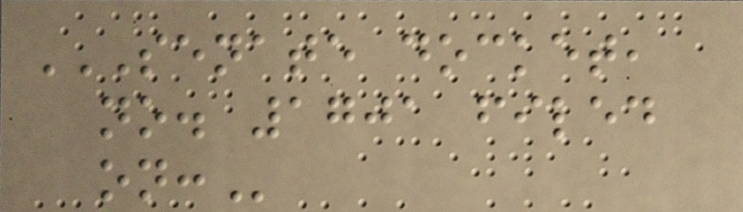SENATE DOCKET,
NO. 1701 FILED
ON:
